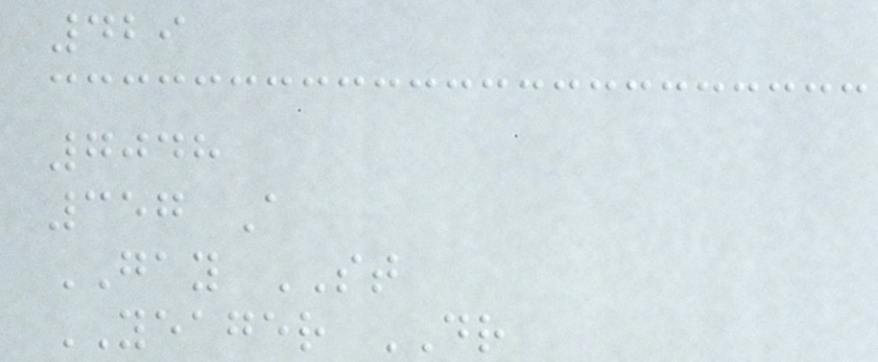429
7048
357 A
GAY ST
YEAGER DR
